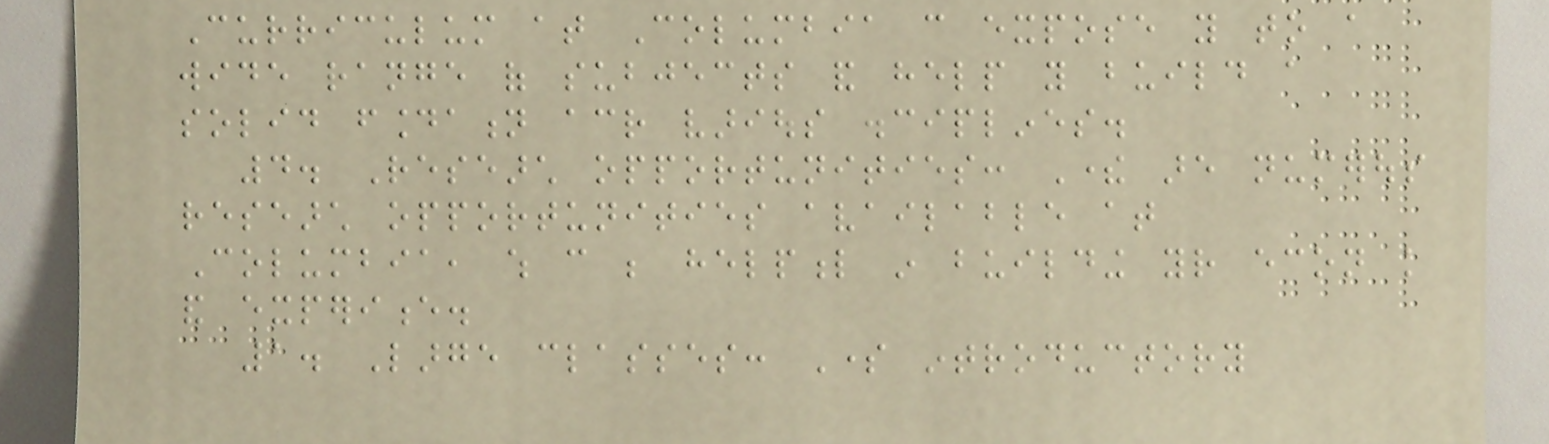Curriculum at Columbia can expose you to a
wide range of subjects and help you build a
solid foundation across various disciplines.
4. Research opportunities: There are numerous
research opportunities available at
Columbia, which can be helpful in building your econ knowledge
and experience.
1. Large classes: Some introductory
